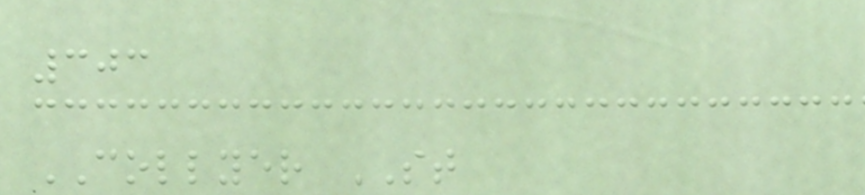303
COLLYER ST
